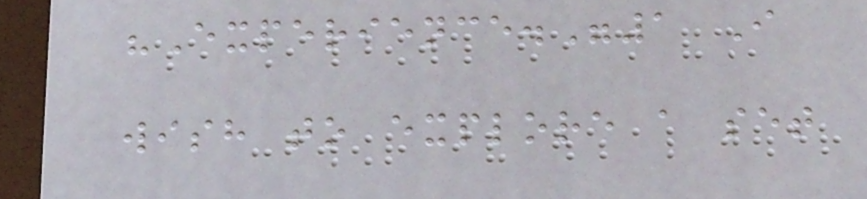"Experience."1 I
wish to explore a set
